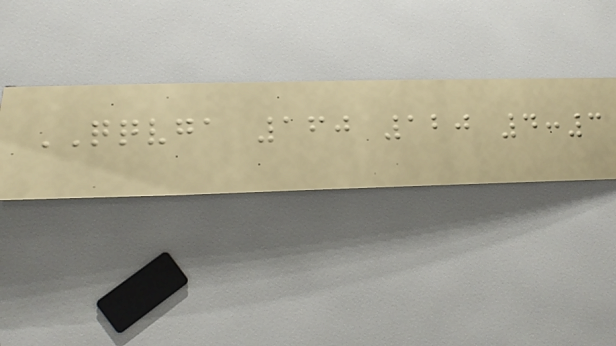QQVGA 160 120 4:3
